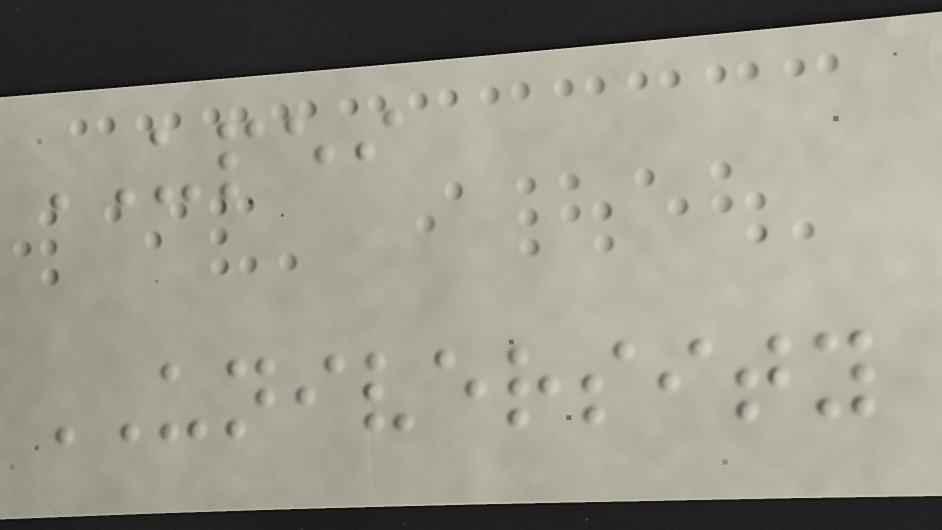UPEI
UNIVERSITY
